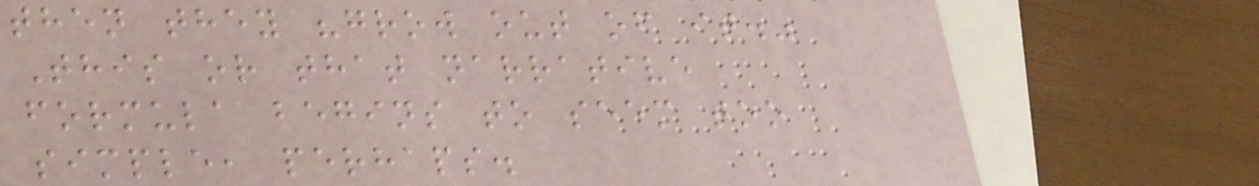then they "grow out of it."
This or that narrative
formula begins to seem too
simple, perhaps.
